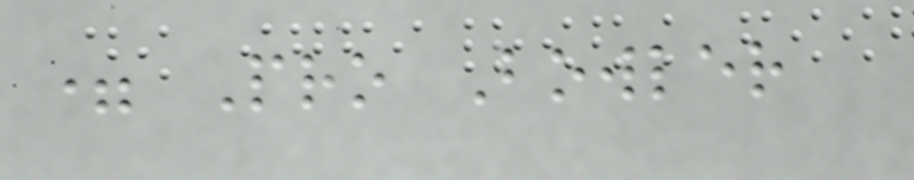= Pro Bowler
